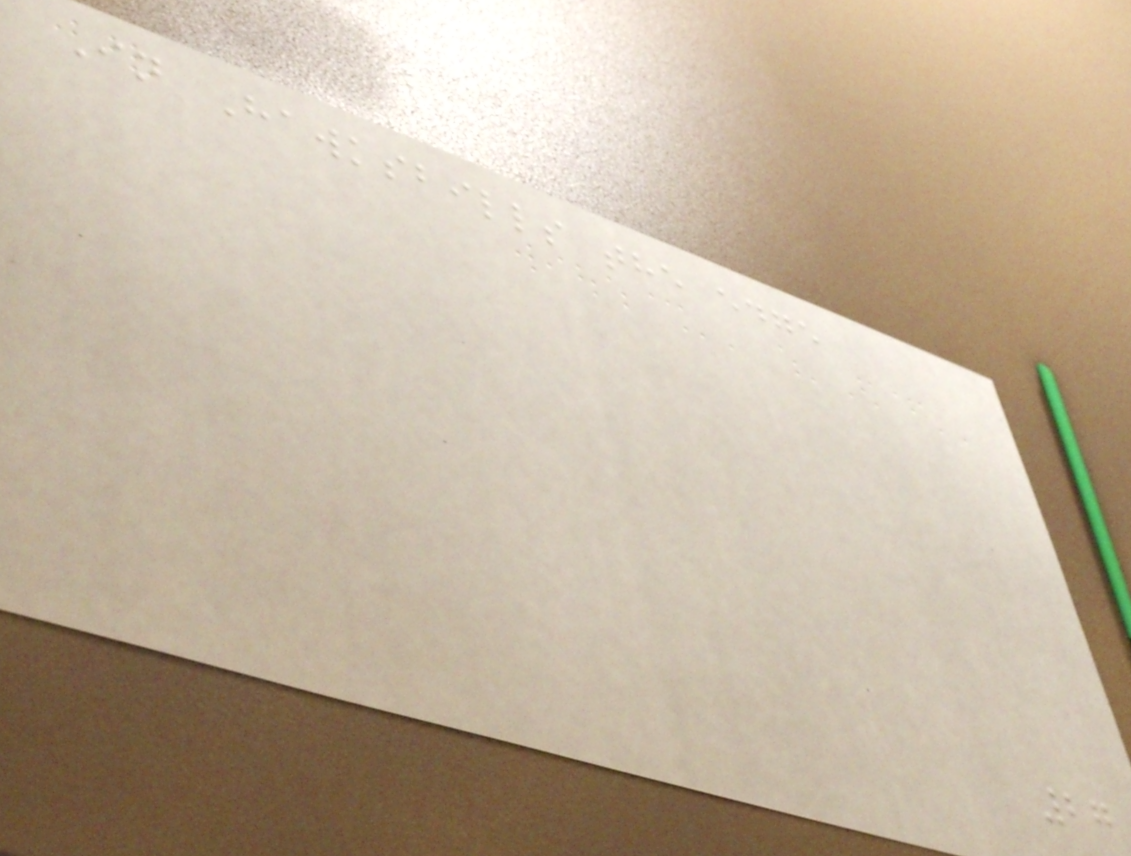In Hawksbills the edge
27
